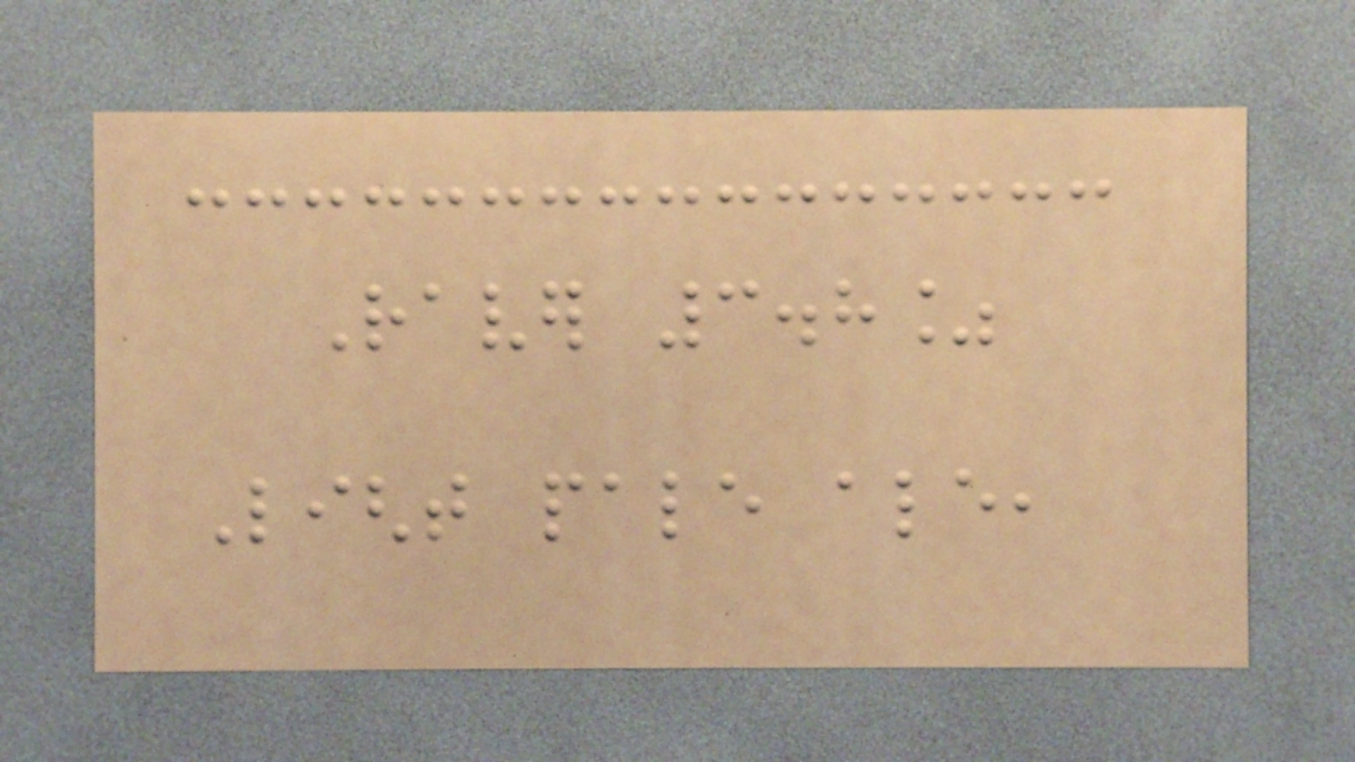Raver 3.8%
Light pale ale,
